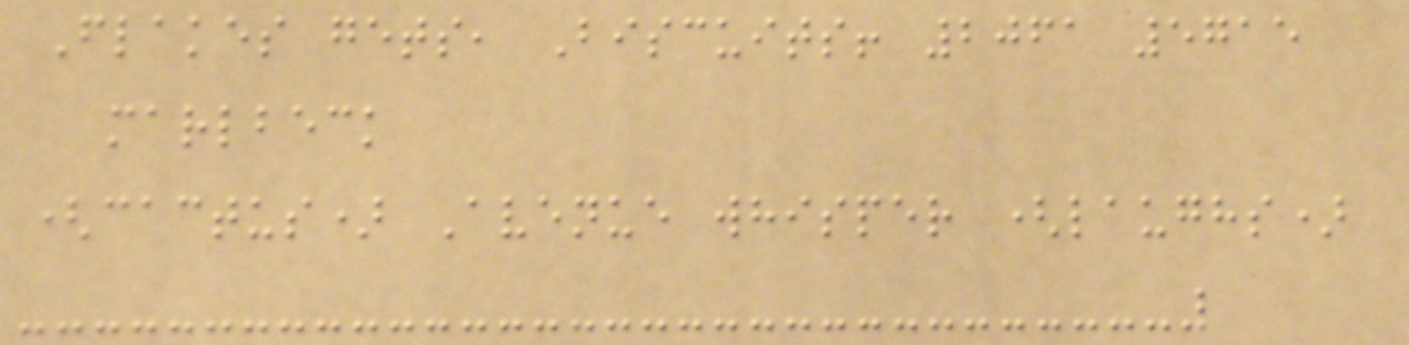Flakes gets, Biscuits! 2061 5715
marlbeck
(cactus) Avenue whisper (laughs)
